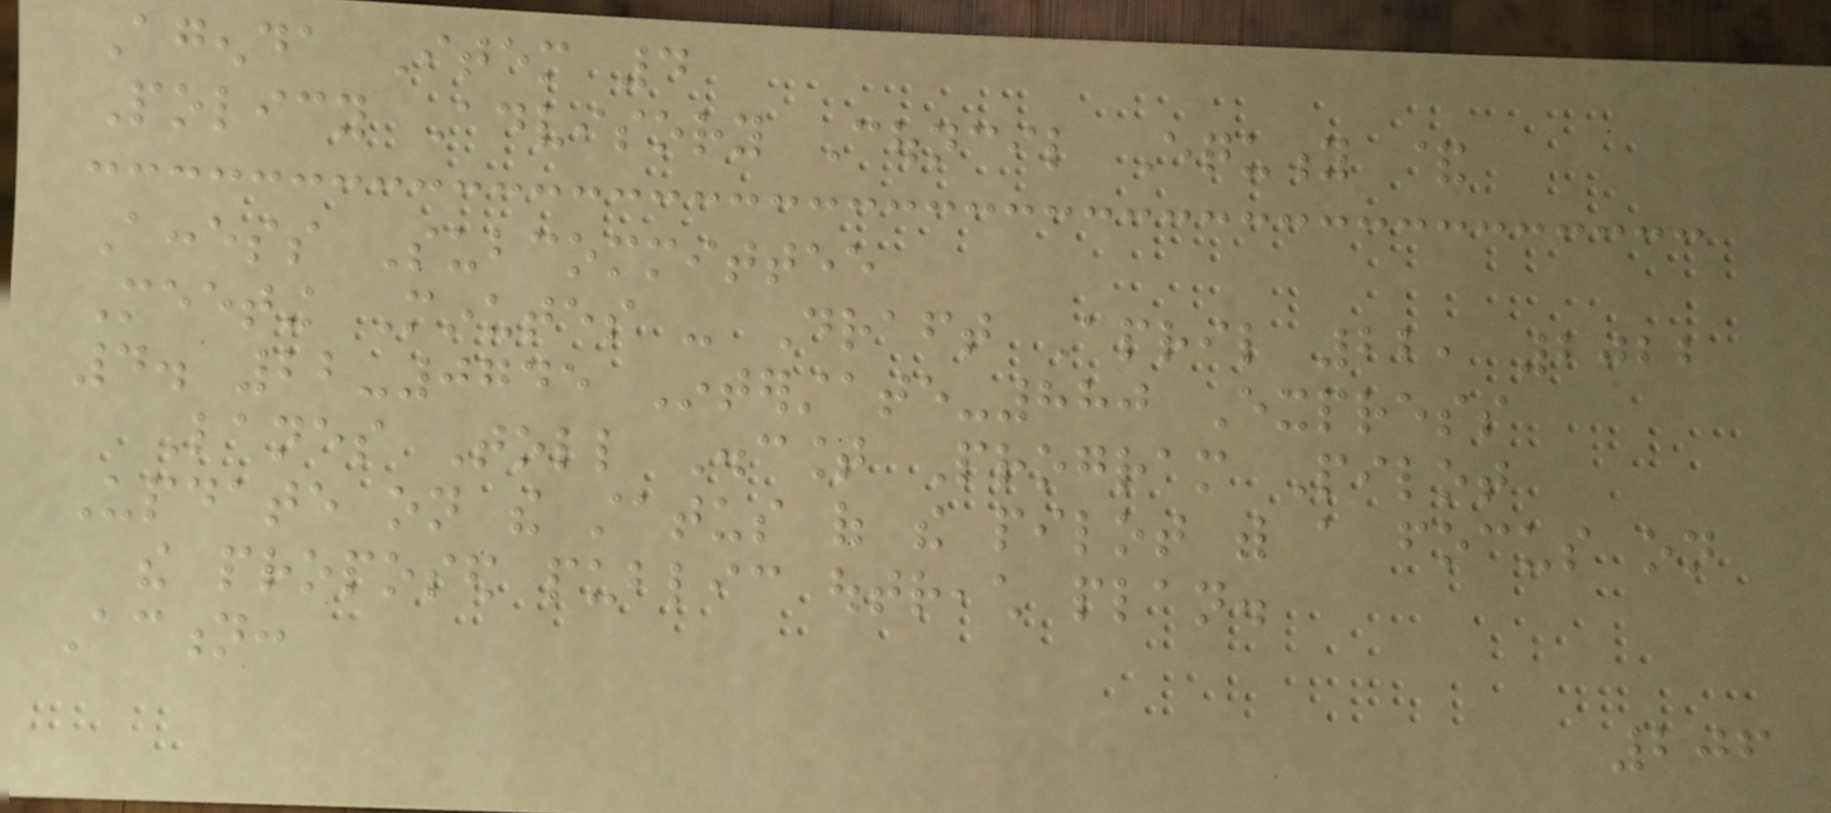Agenda Item 4
Policy Advisory Council Equity &
Access Subcommittee
Meeting Minutes - Draft April 22, 2022
4. 22-0745 Interstate-880 Express
Lanes Toll Discount Program Pilot
Update on the status of the pilot with a focus on
the proposed public outreach plan.
Action:
206
